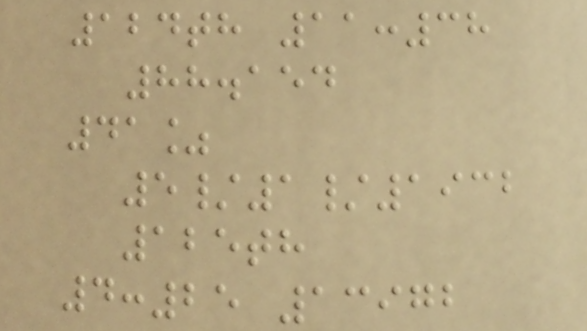124th 11:38
88.154
41%
5/1/1932
125th
4:25 13972
